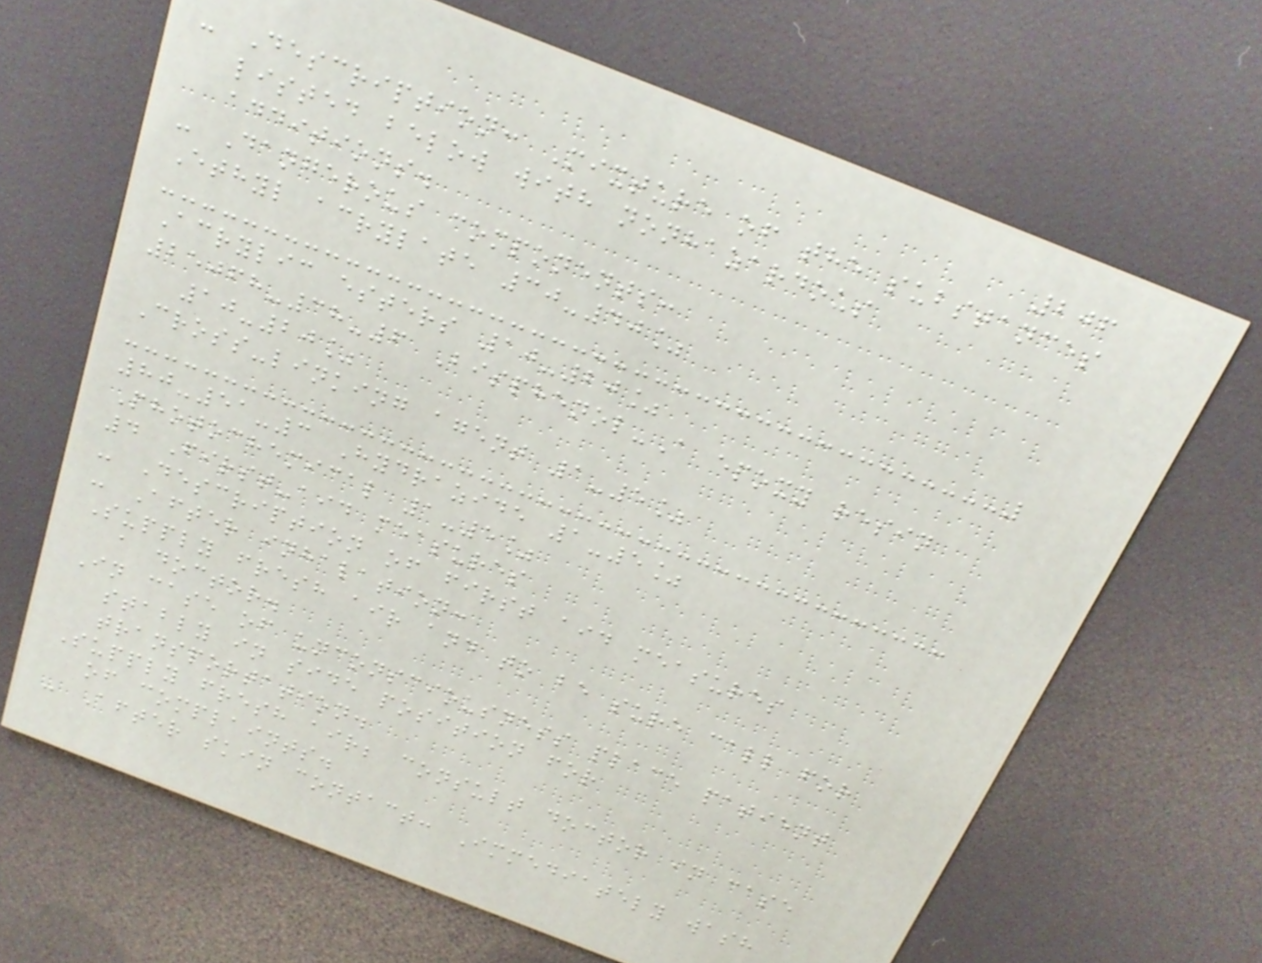206
- Description: Mixture of the substances
listed below with nonhazardous
additions.
- Dangerous components:
Ethyl acrylate 30-40%
Acrylic esters 10-20%
25068-38-6 Bisphenol-A epoxy resin
10-20%
Cross-linking agent 1-5%
80-51-3 Hydrazide 1-5%
Photochemical 1-5%
4 First-aid measures
- Description of first aid measures
- After inhalation:
Supply fresh air and to be sure call for
a doctor.
In case of unconsciousness place patient
stably in side position for
transportation.
Supply fresh air; consult doctor in case
of complaints.
- After skin contact: Immediately wash
